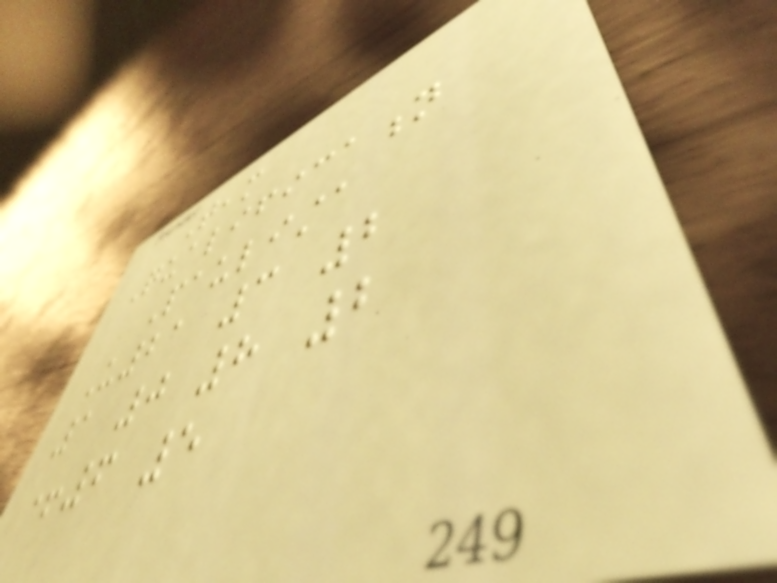Team
Qualification
Paulista
U21 3 2
1 0 8 2
+6 5
